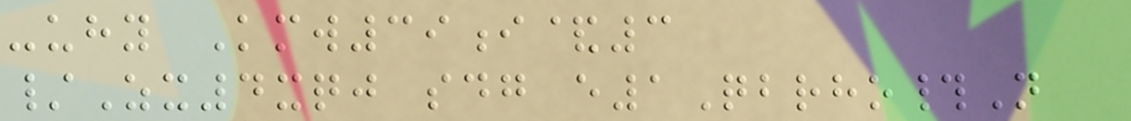-uhy Kmw39i&3
/Zx4xqj sdg e1Qbrho#N
